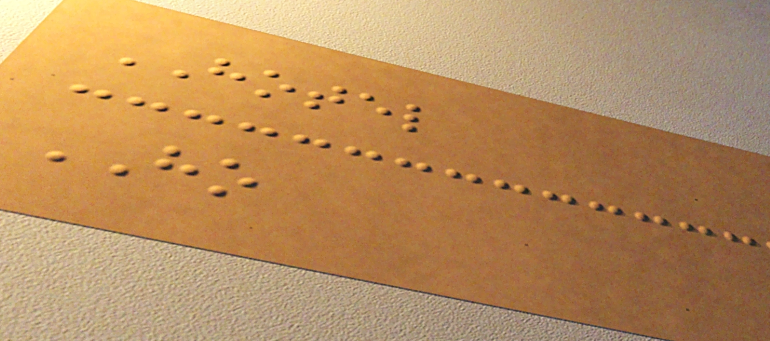HOTEL
HO
